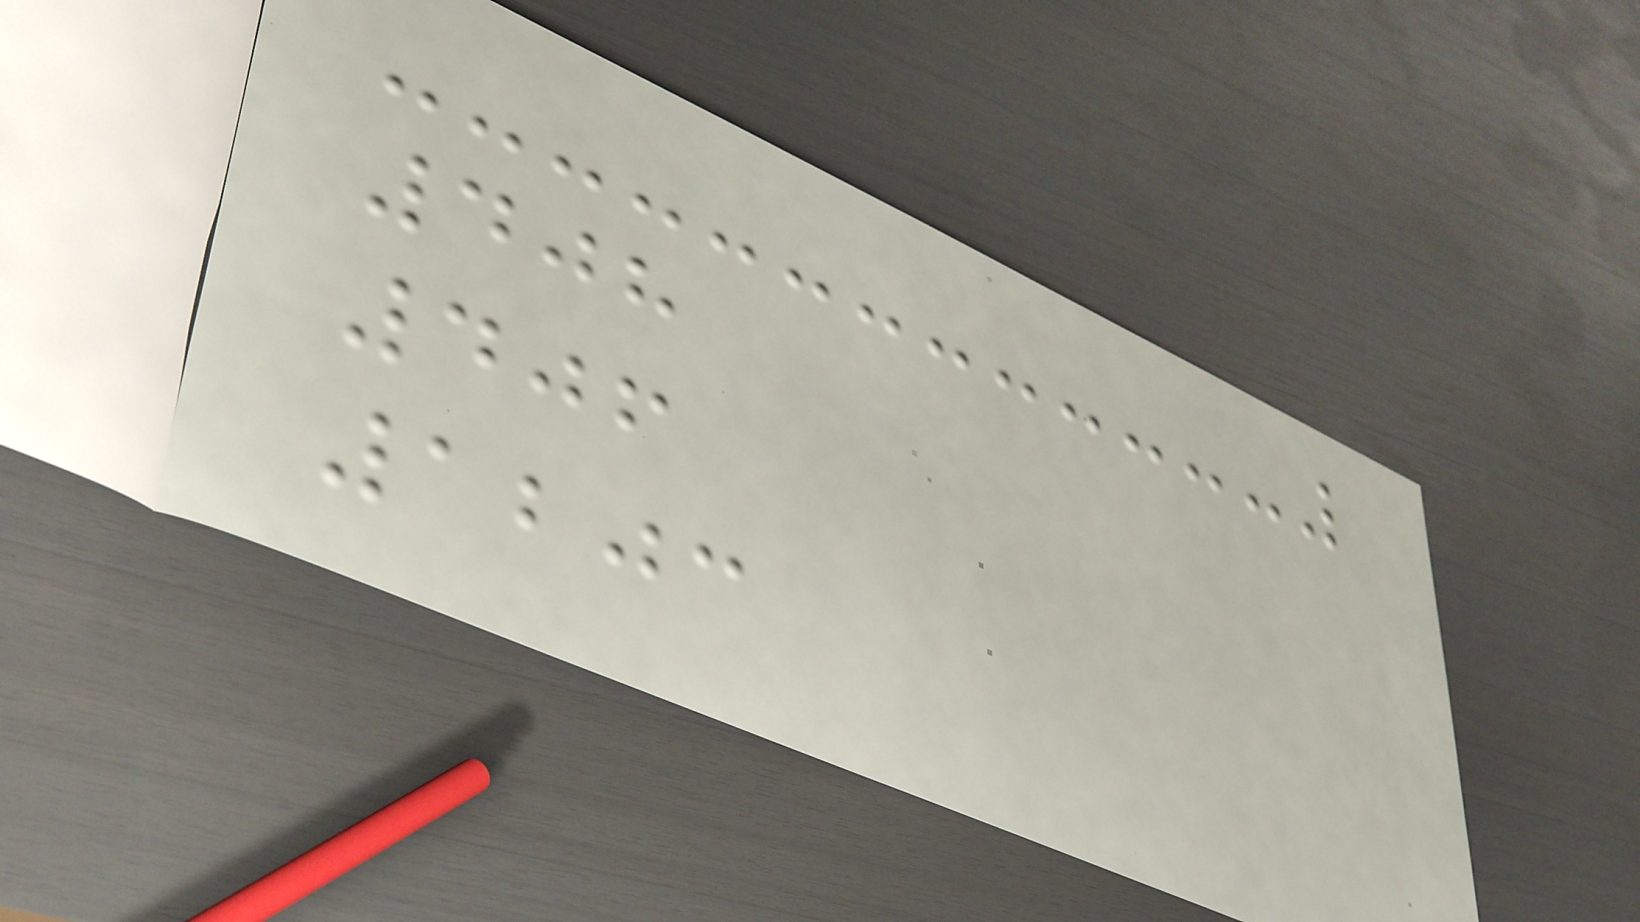408
406
1203
